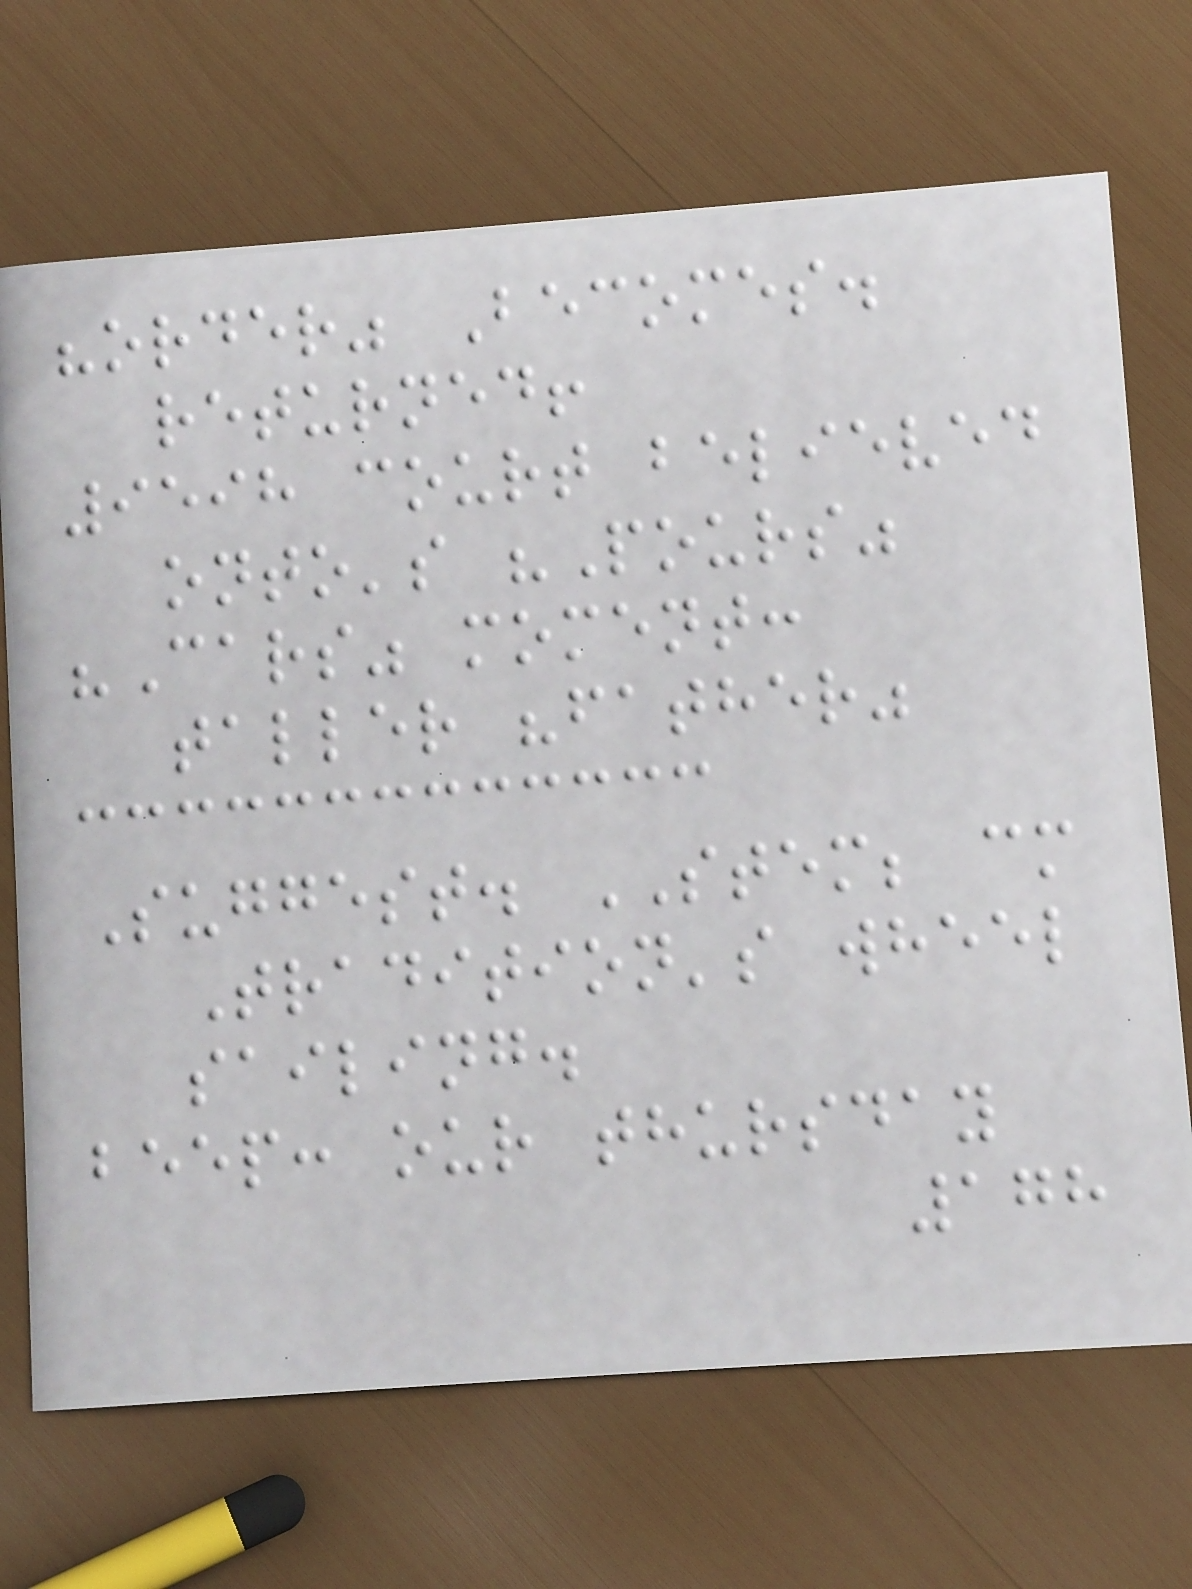"order" Becomes.
returned!
9598 court believed
onto's "Pours"
"Cars" moment:
taller "father"
Suggest. STEM; cm
Tradition's wheel
sailing.
beep: our thursday
178
